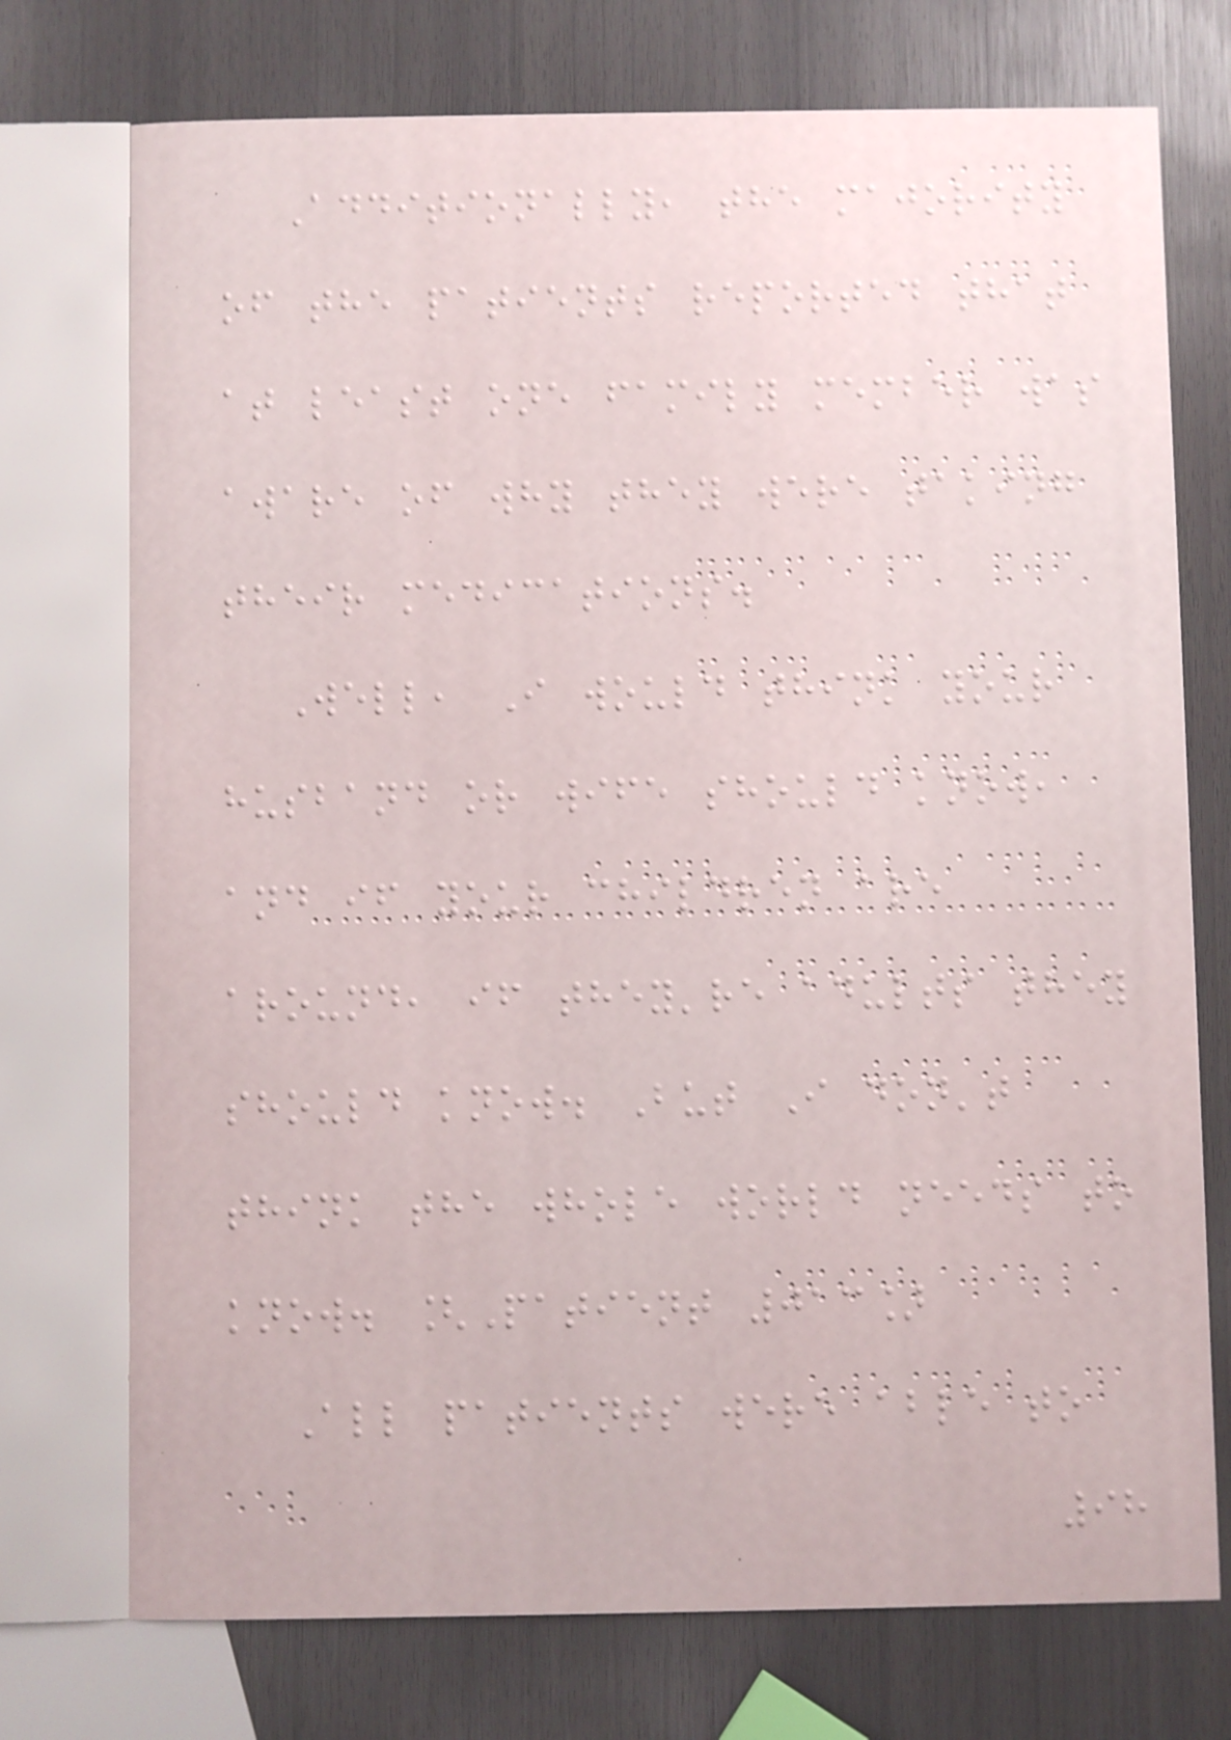Additionally, the majority
of the patients reported that
at least one family member was
aware of why they were taking
their medications.
Well, I would think your
husband or wife should know,
and if your children are
around, if they're adults they
should know. But I don't
think the whole world needs to
know. [Patient 013]
All patients were able to
98
